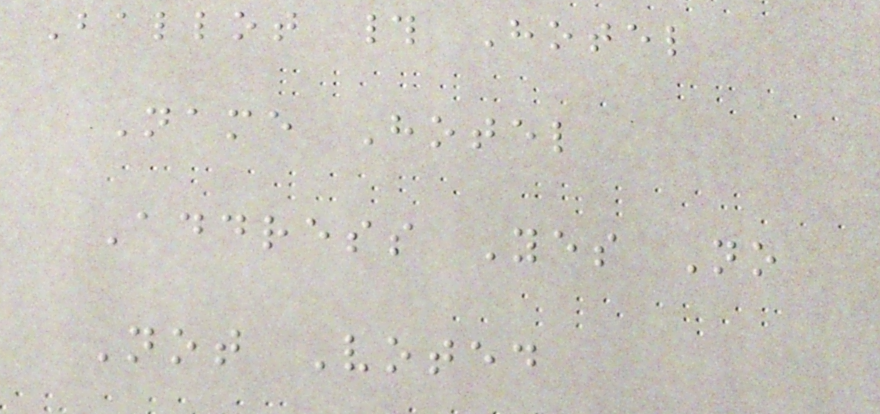Ballot # Hotel
Name Hotel
Address Yes No
Not Voted
